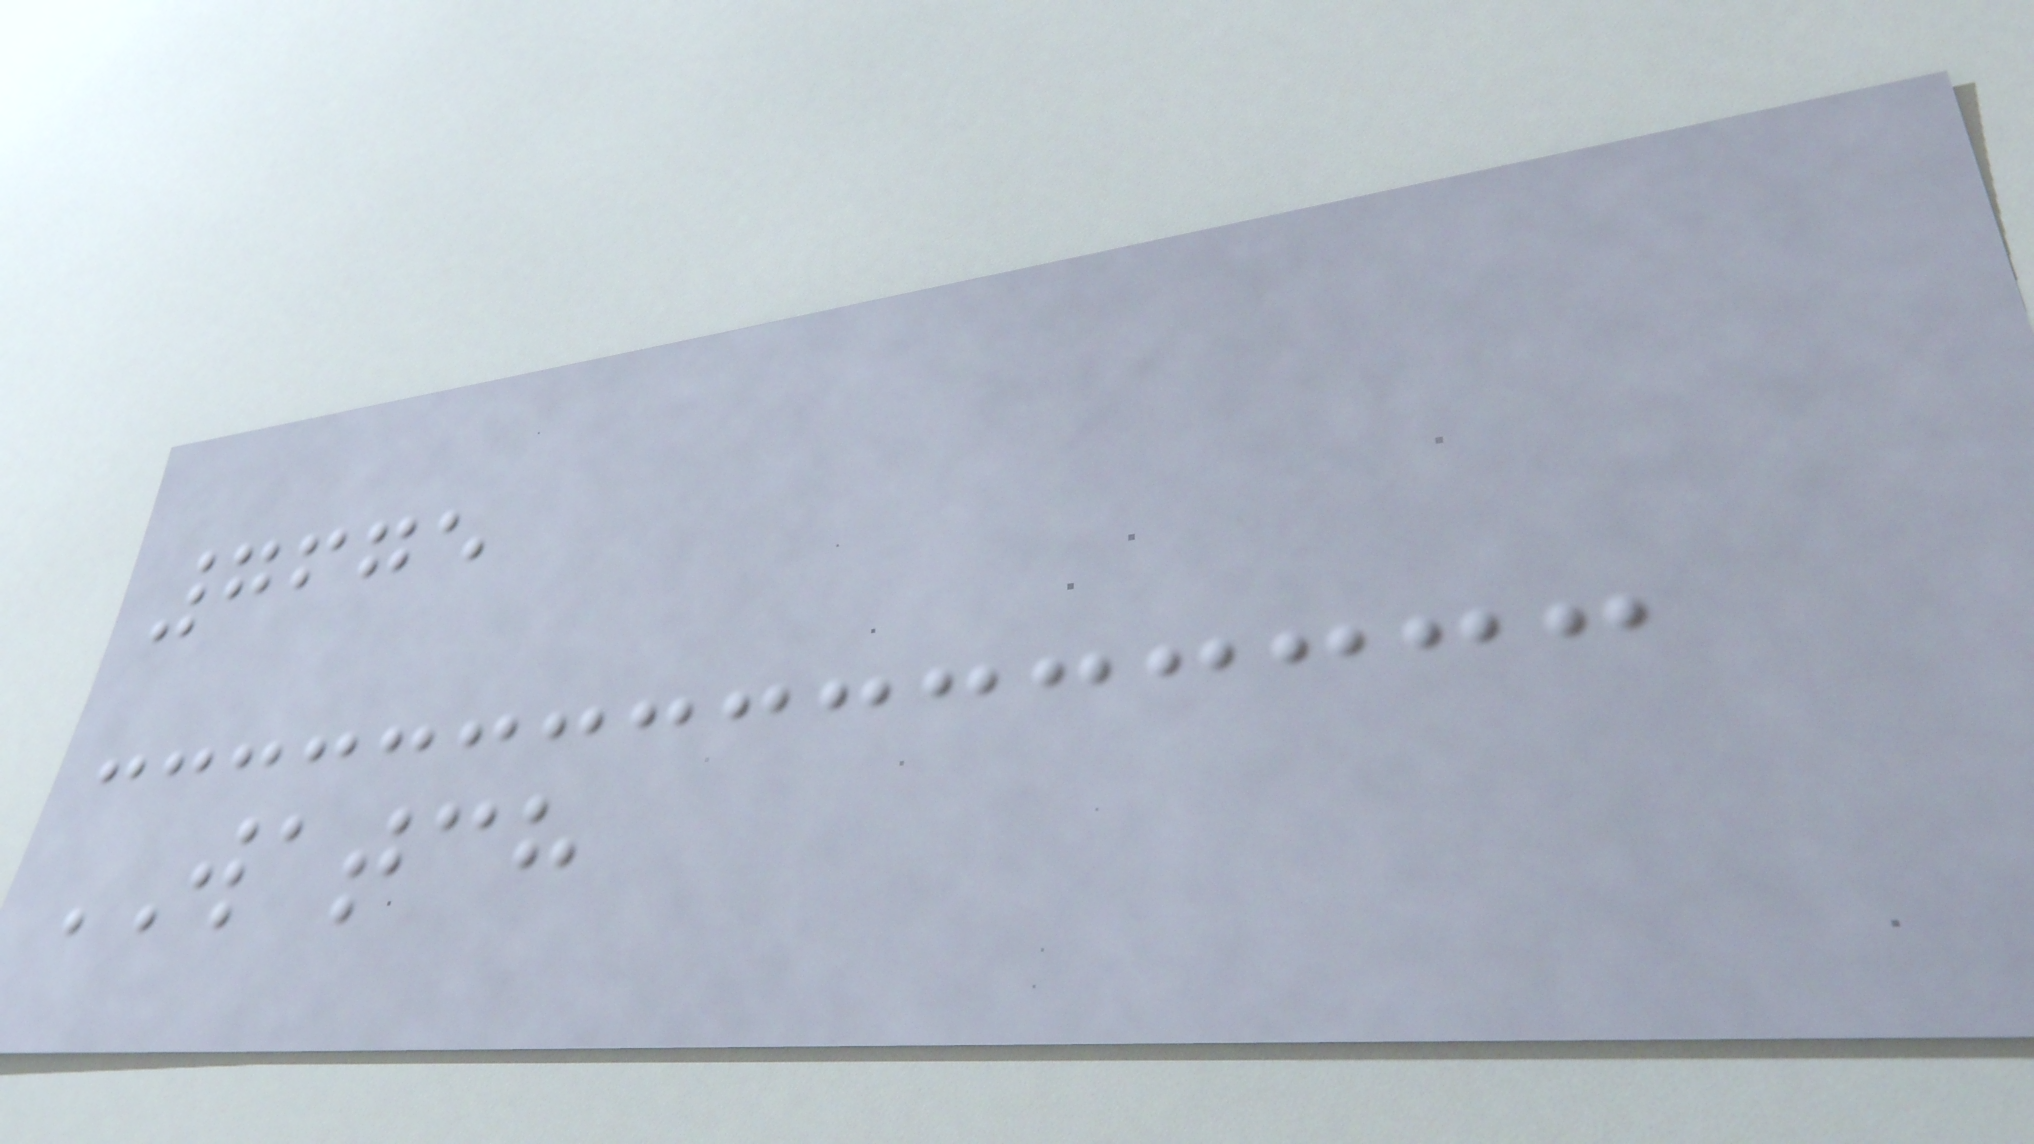7675
WATCH
